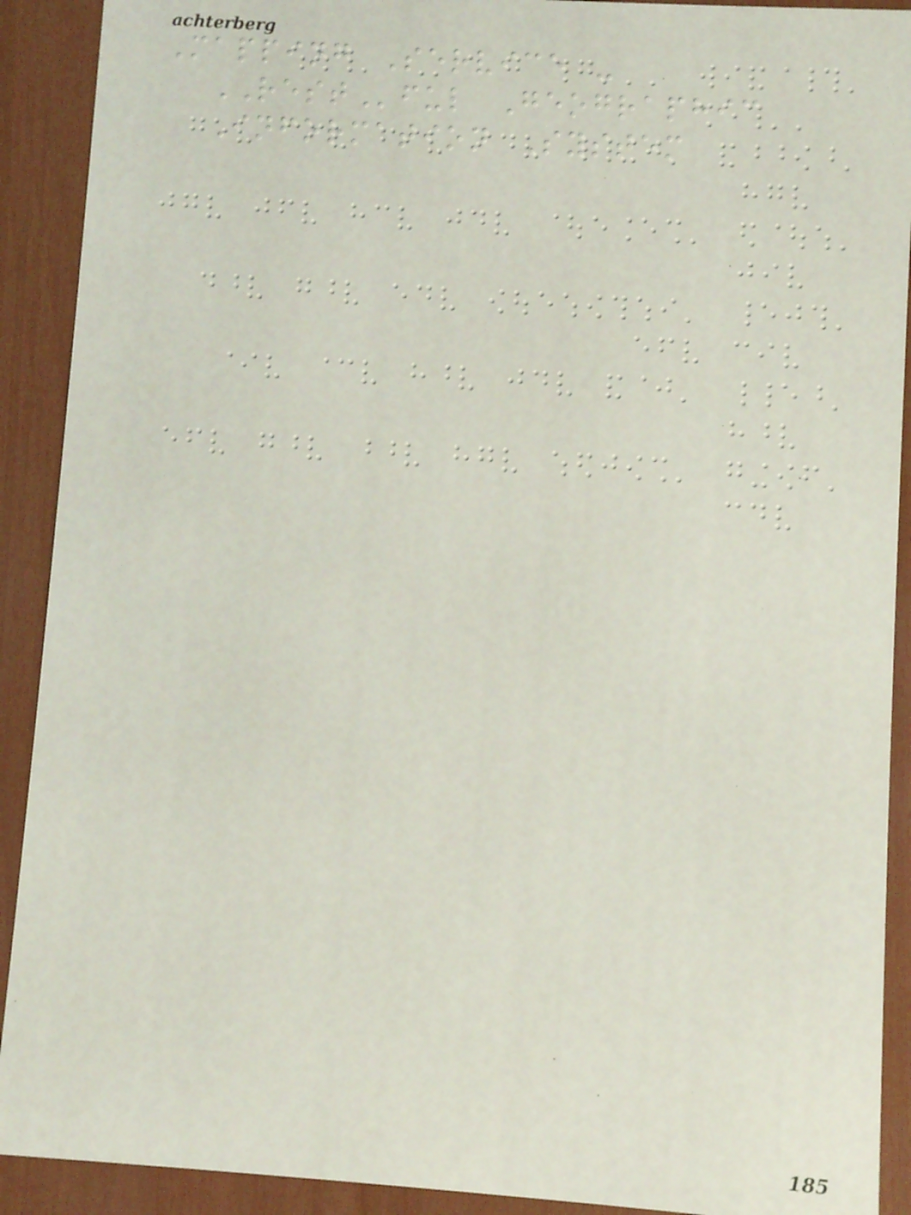Mapping Service -
RESTful Geographic
Information System
